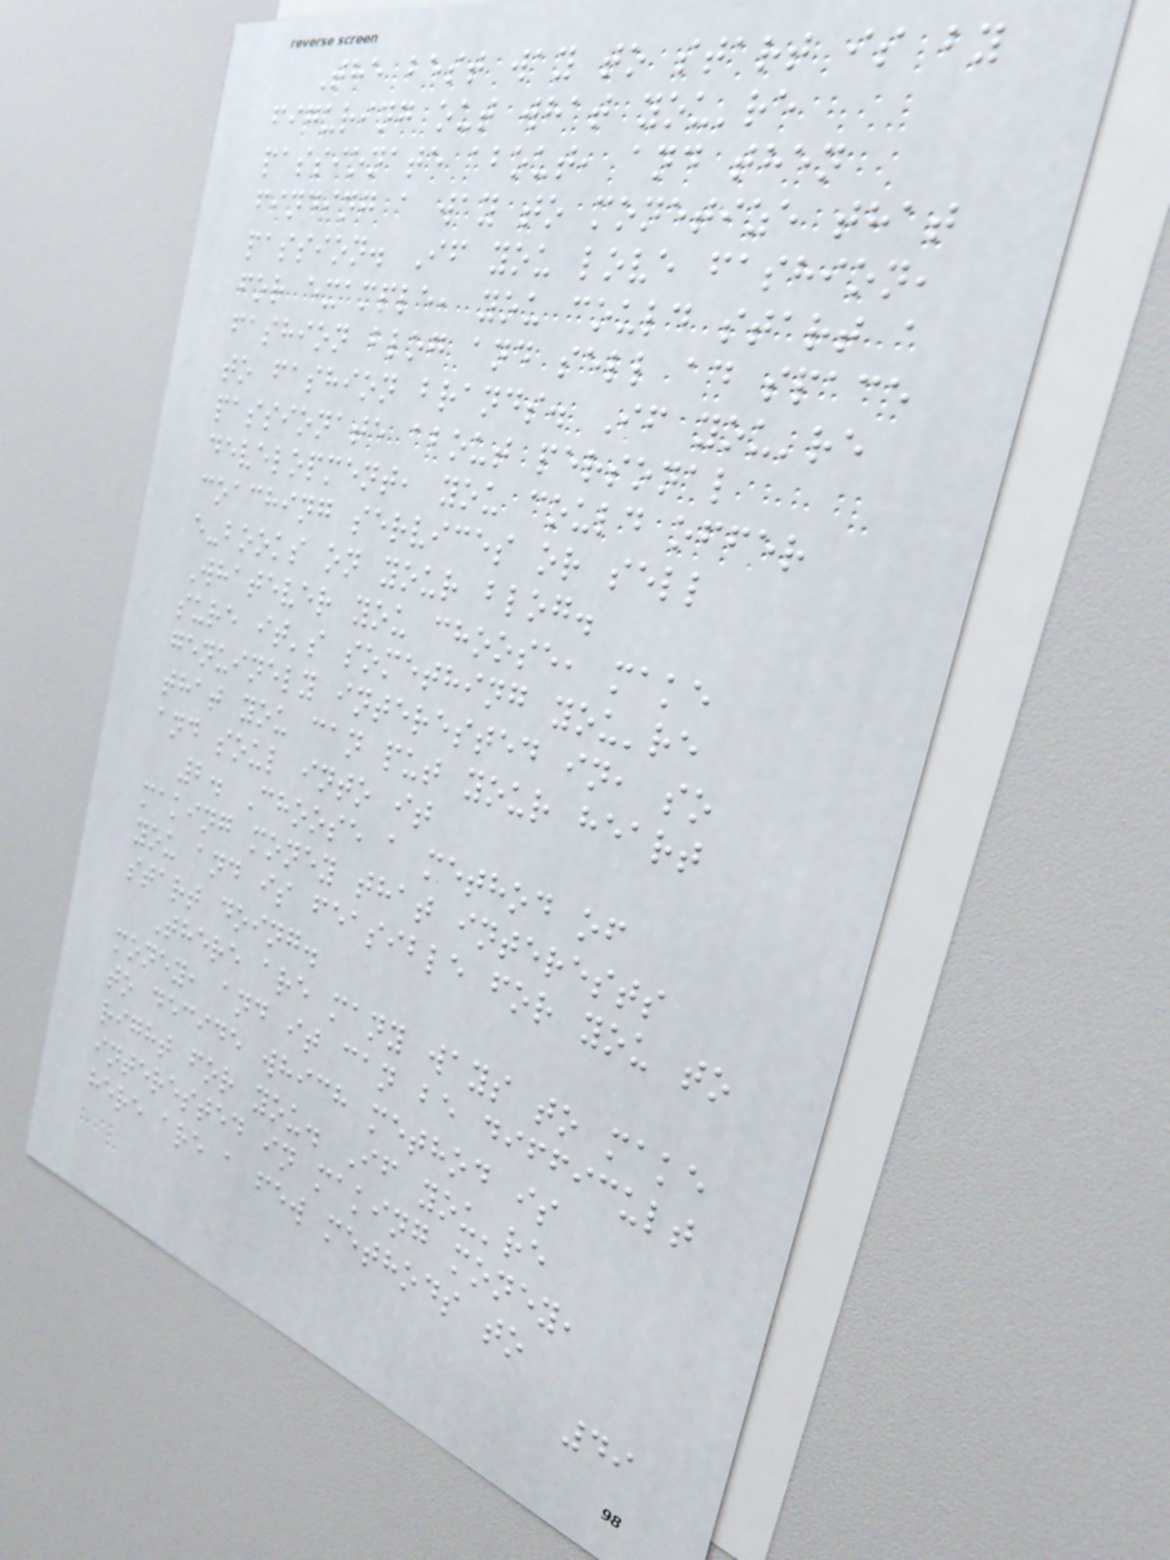The best way to start is by
figuring out what you're
passionate about, and then
finding a way to monetize that
passion. If you love fashion,
for example, you could start a
fashion blog and sell ad space
to fashion brands. If you're
passionate about personal
development, you could offer
coaching services or sell
e-books on your blog.
Whatever you choose, make
sure it's something you're
genuinely interested in, so
that you can put your heart
and soul into it
2. Choose a method of
making money that interests
you and is feasible for you to
start doing.
There are many ways to make
money, and it can be difficult
to decide which method is
right for you. If you're
interested in making money,
here are a few methods to
49
